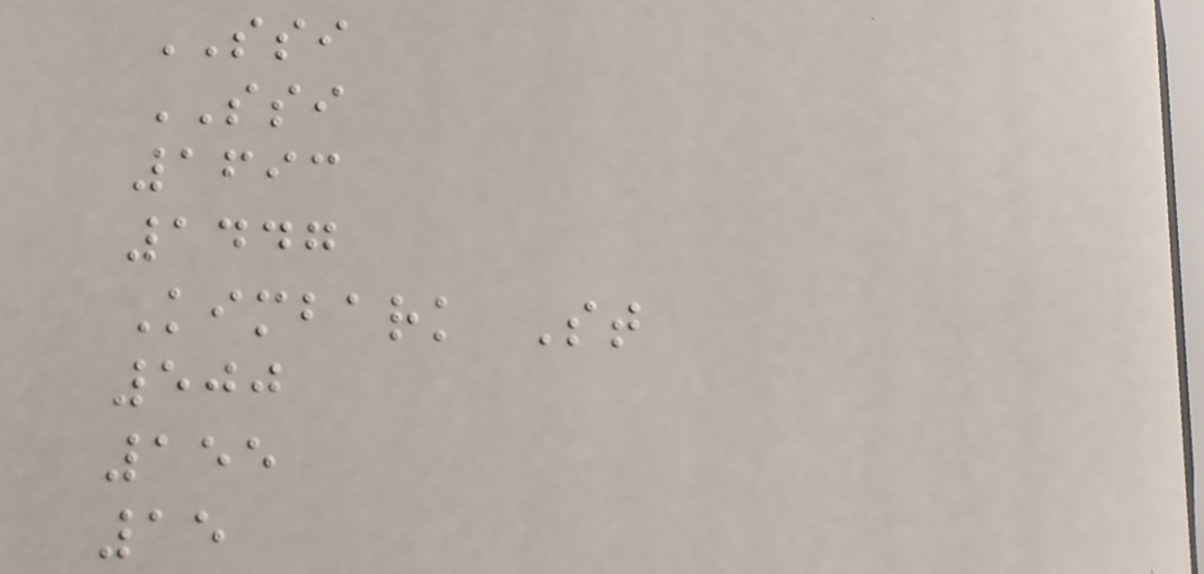SSI
SSI
1693
1447
Kimbark St
500
155
15
